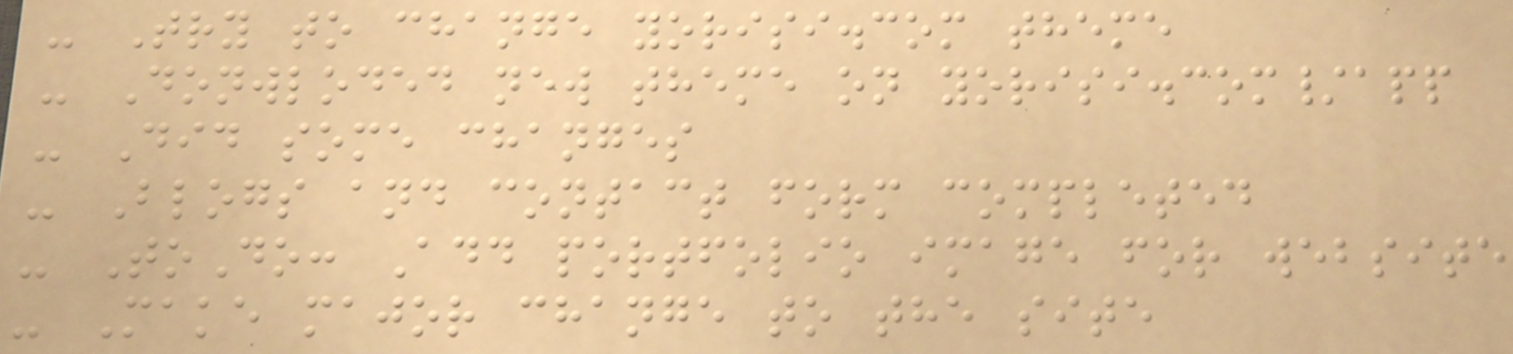- Try to change yorisi.com theme
- Donwloded new theme on yorisi.com/app
- Did some changes
- Blogs and contact form completed
- ToDo: Add portfolio image for website
- Make major change to the site
